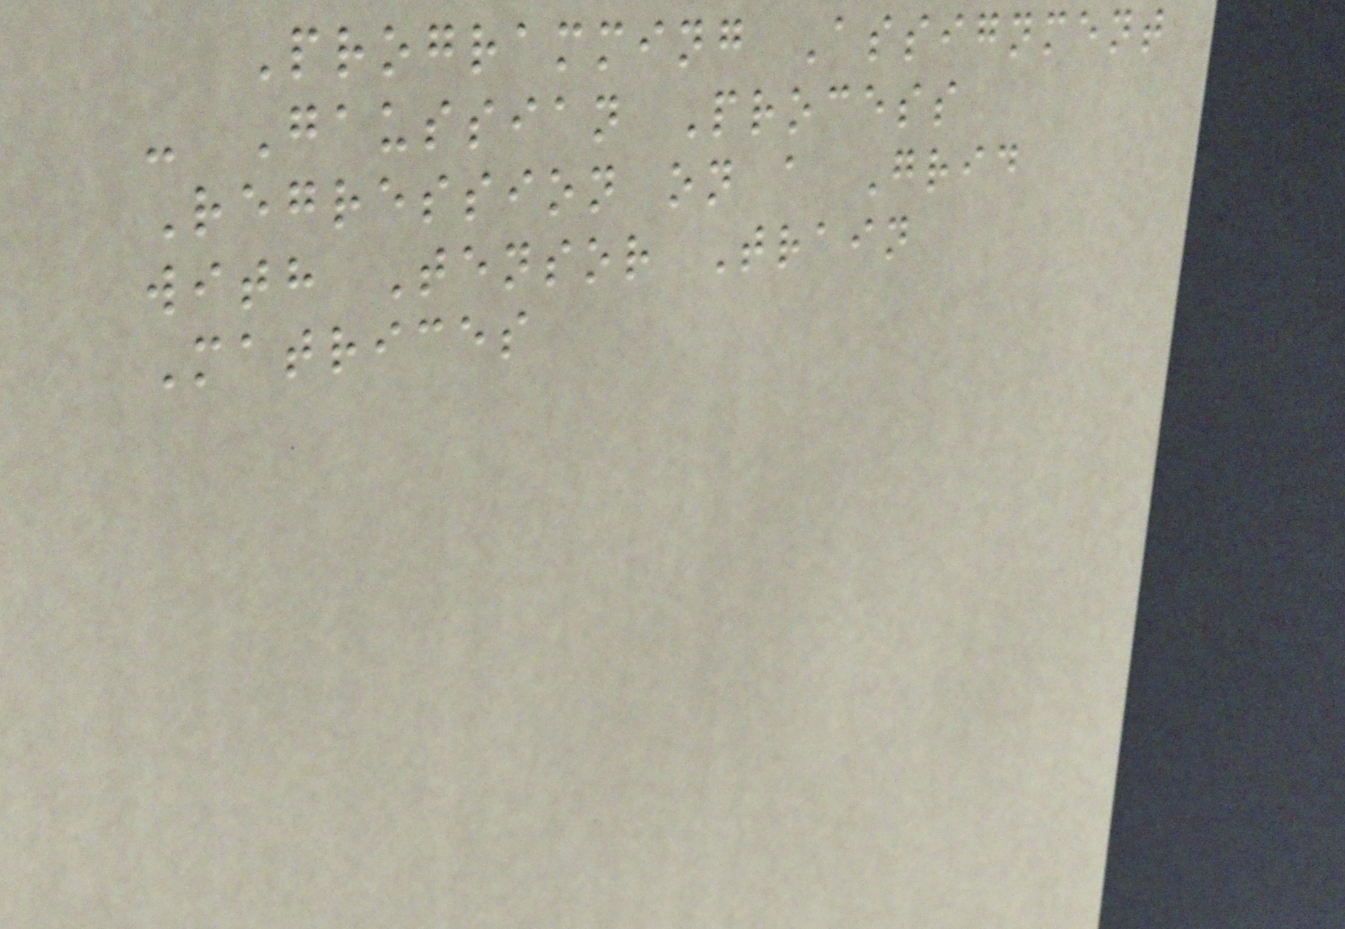Programming Assignment
- Gaussian Process
Regression on a Grid
with Tensor Train
Matrices
